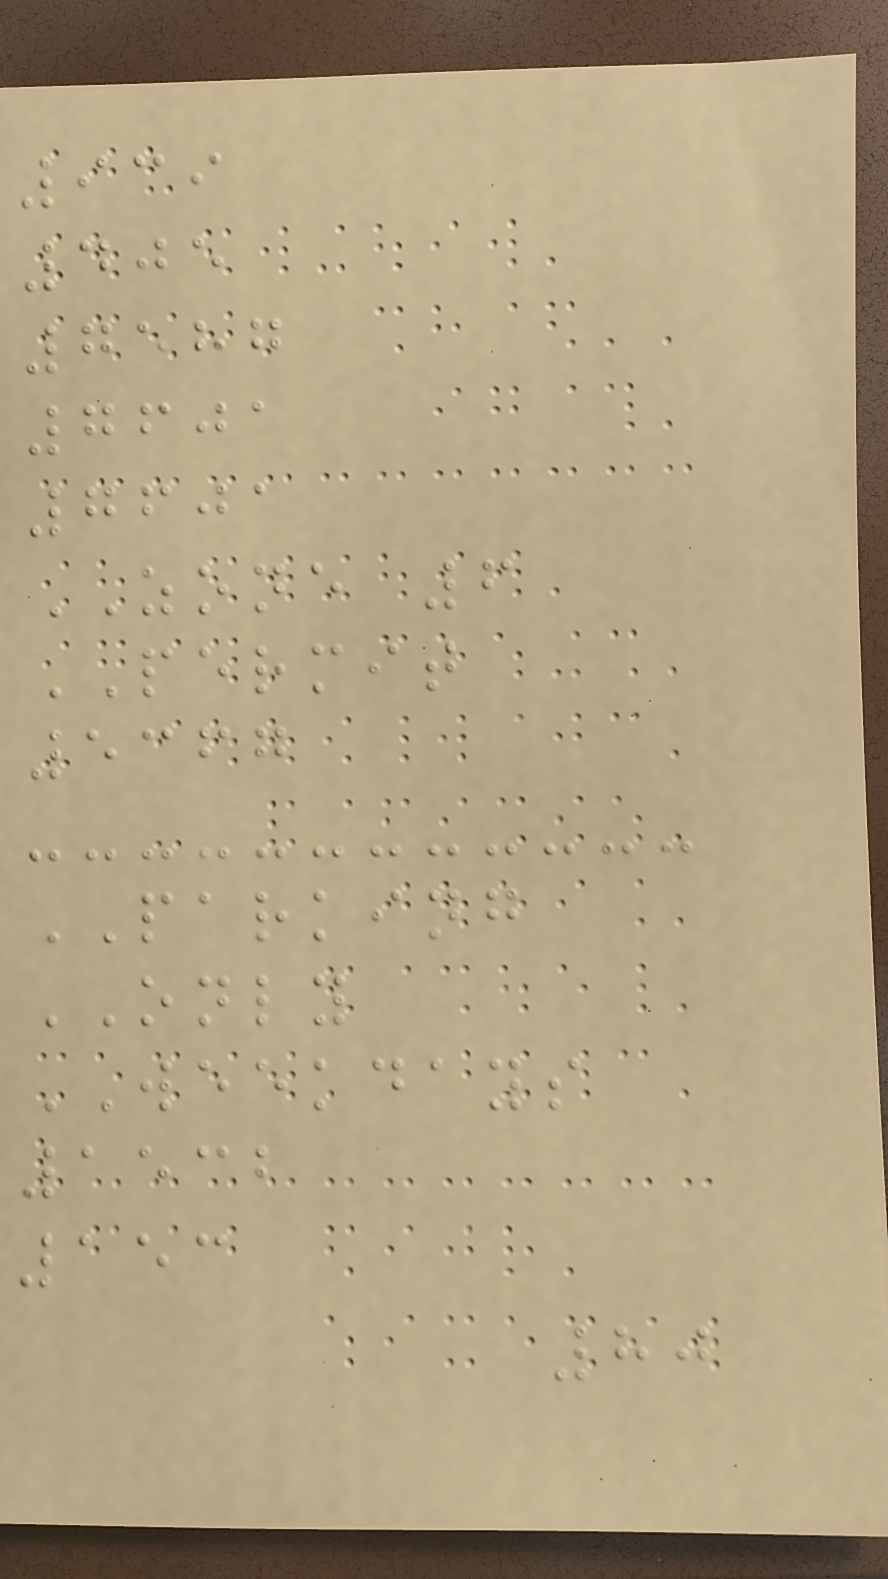939
405
7587
7601
7601
ZONE 6
PERMIT
5367
PARKING
ONLY
WEEKDAYS
1532
153
80
